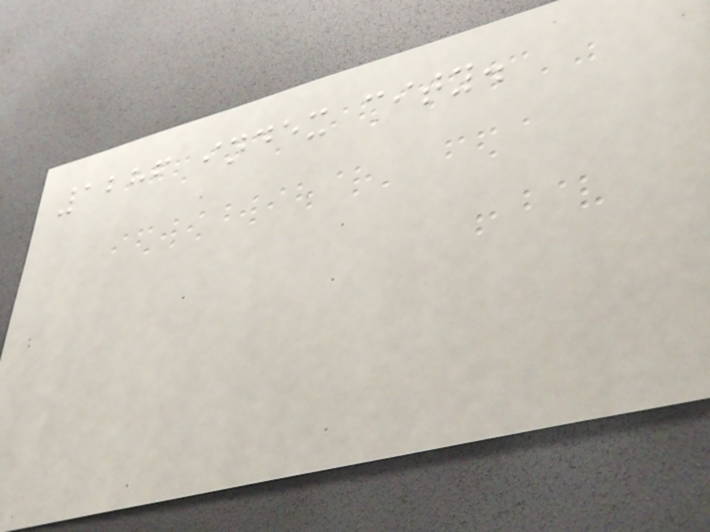1286 index city.
